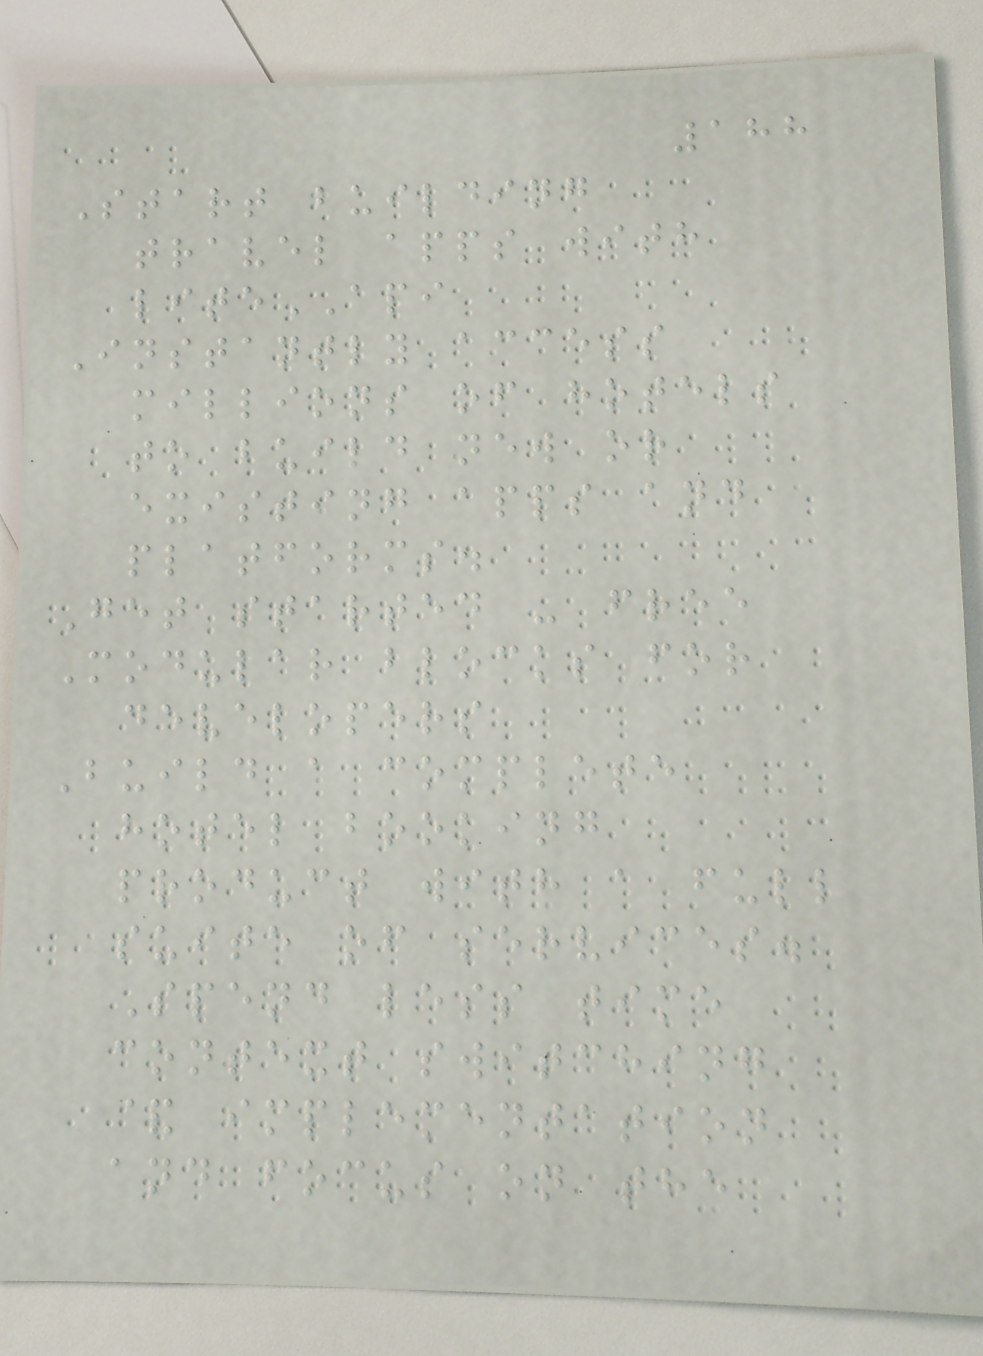188
Start building
travel apps with
liteAPI
Instantly access
millions of hotels
to build new or
existing apps and
platforms.
Get started - free
Modular blocks for
developers
Build a complete
hotel booking
product with a full
suite of services.
Spend less time
context switching
& implementation
and focus on the
